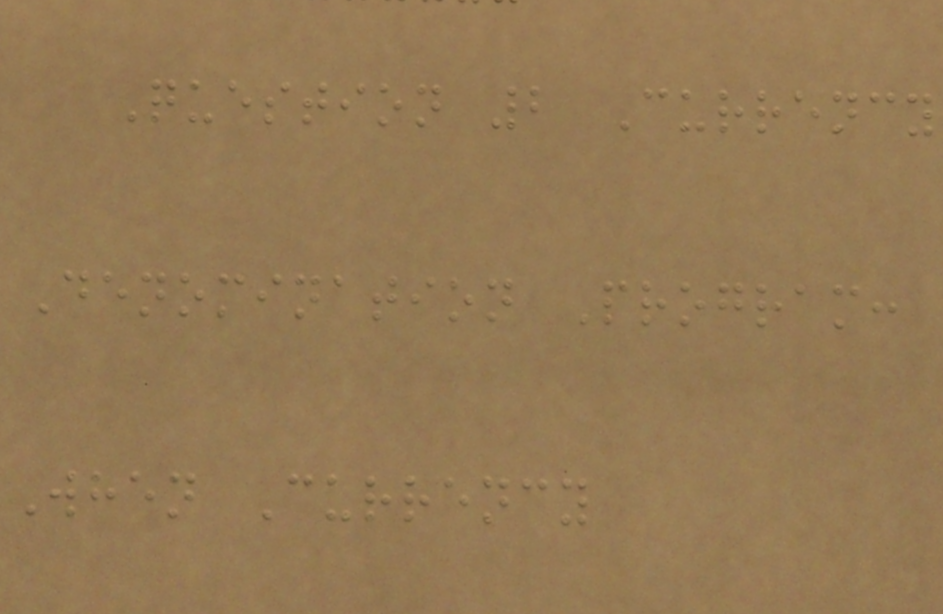Question 2 Currency
Denomination Program:
When Currency
